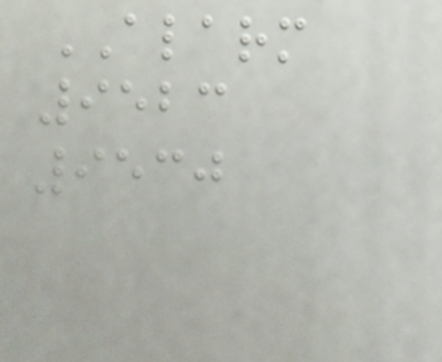ALARM
9523
9530
